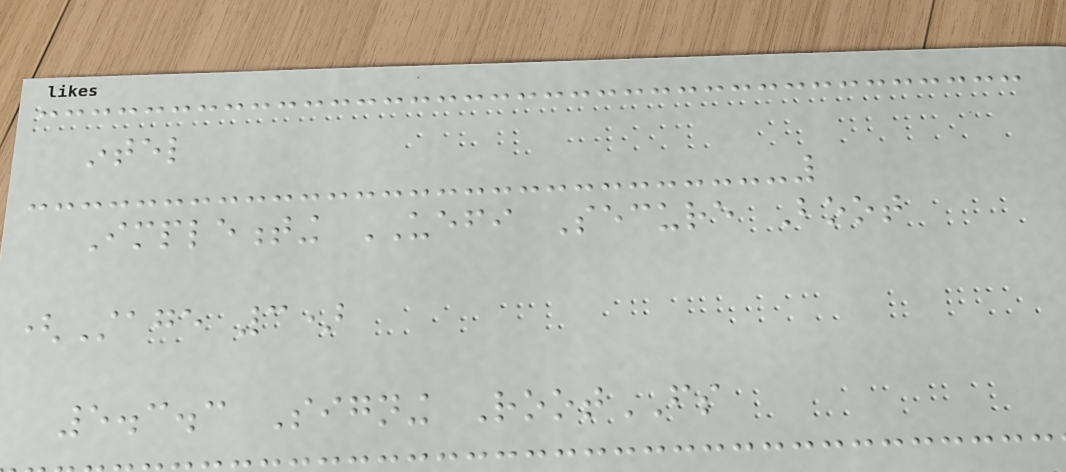intel
Implementing UEFI Secure Boot
(Stage 3)
5.3.3 Signing RootFS
